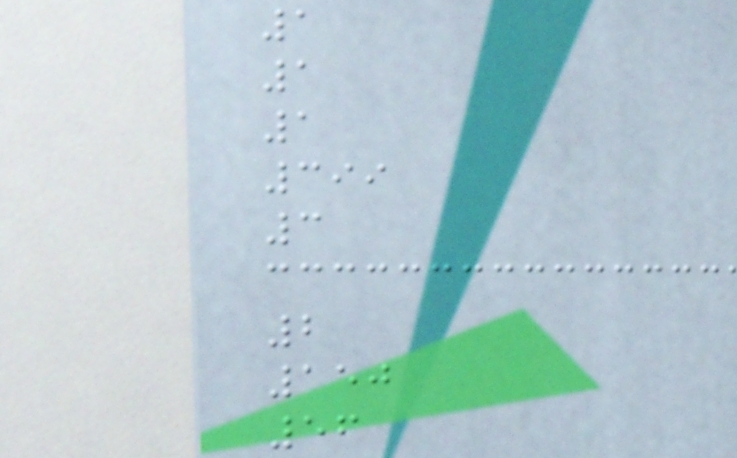1
1
1
399
3
2
150
56
